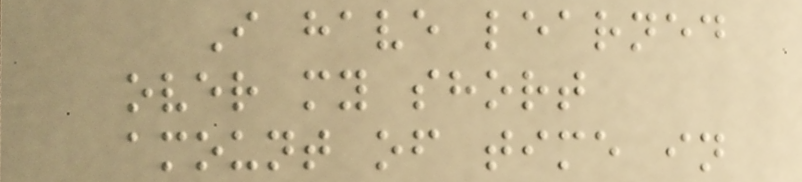I have learned
over my short
amount of time in
